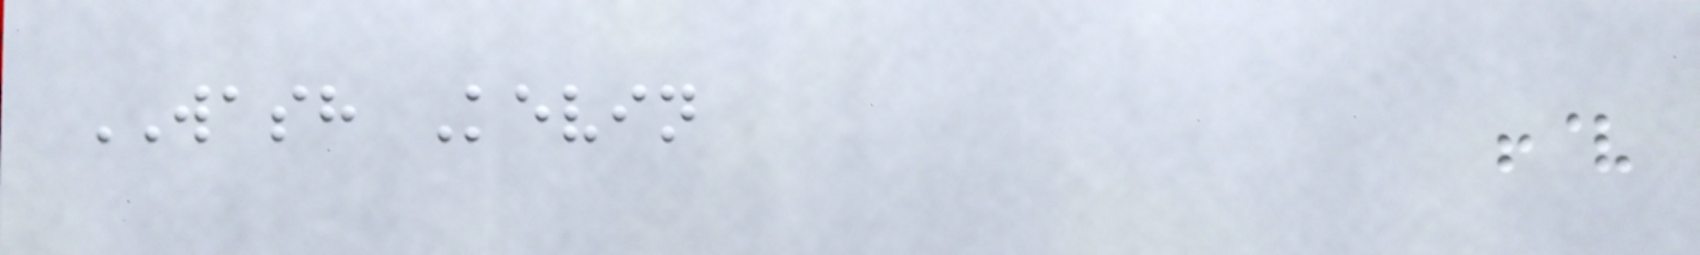WASH Kevin
